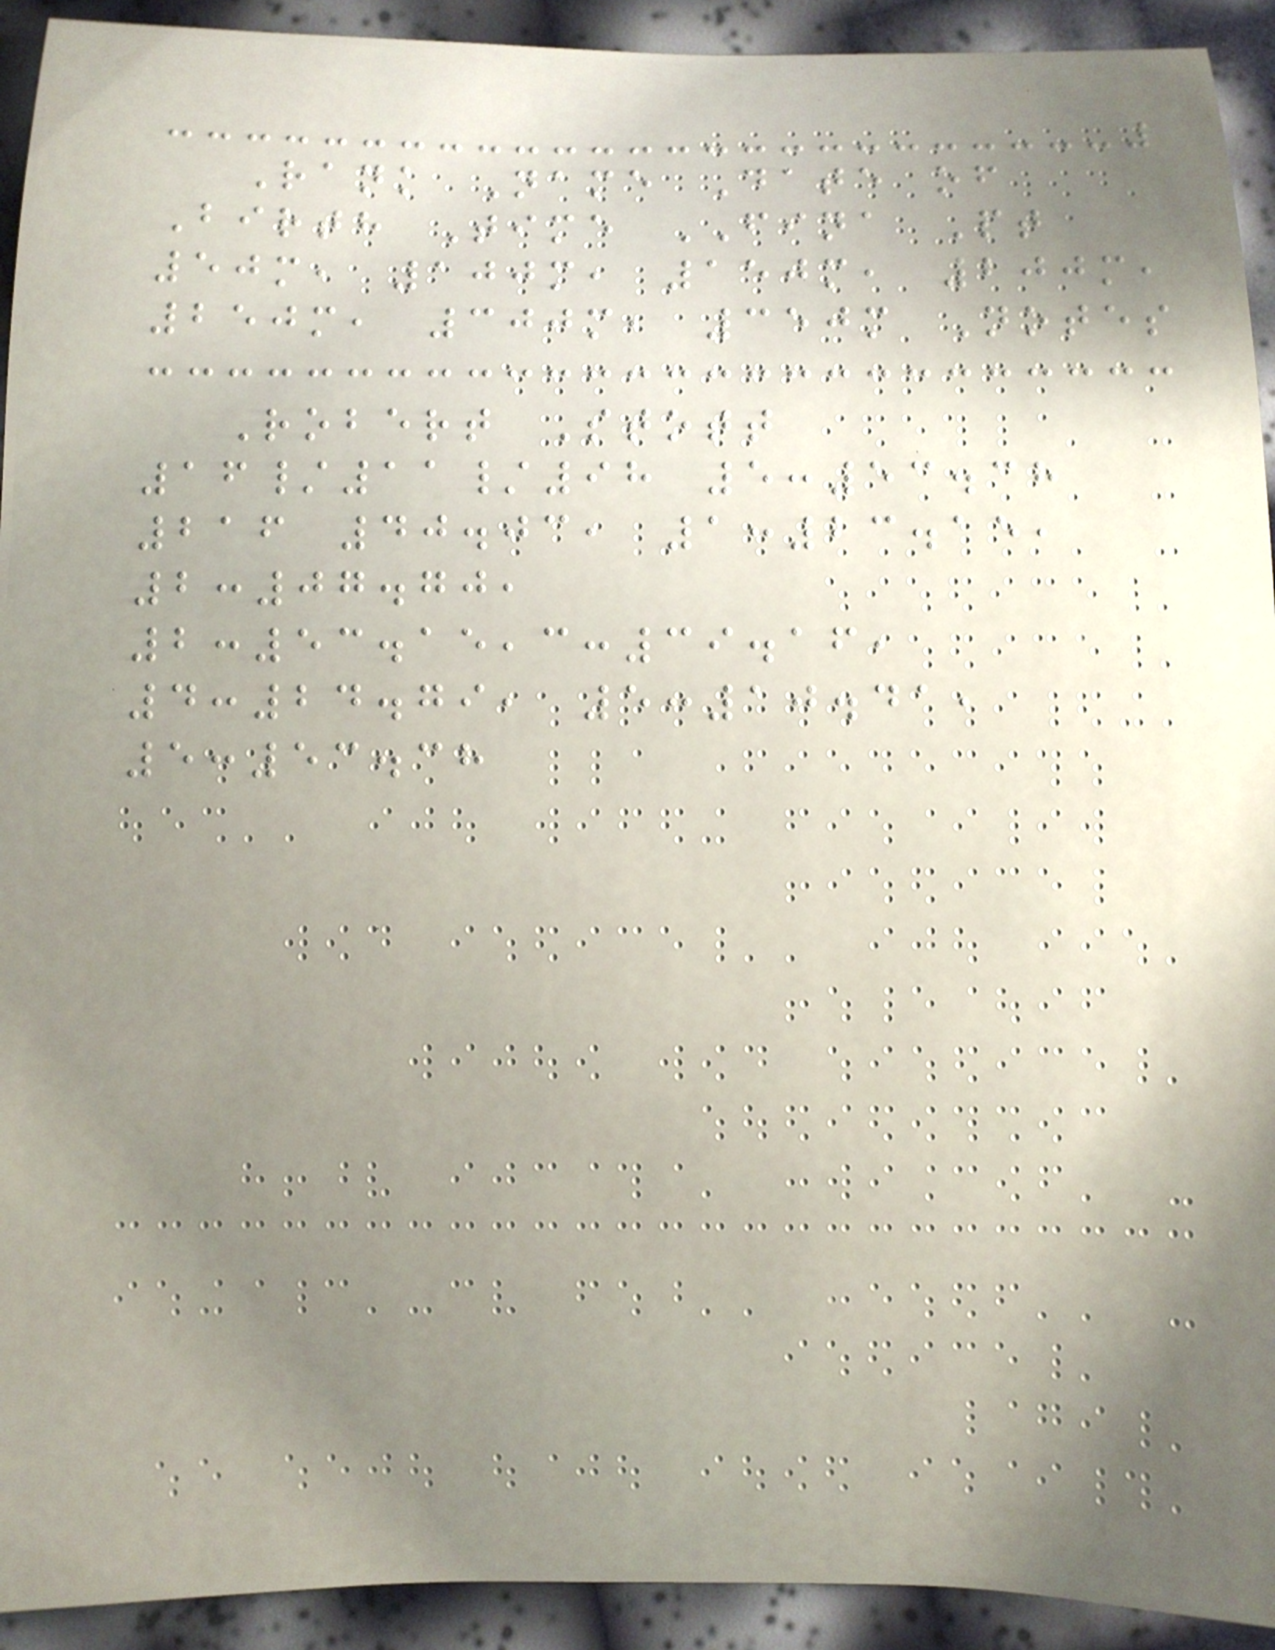Rank Name Date of
Birth Time FINA Pt
50m, 100m, 150m, 200m,
250m, 300m, 350m Notes
Robert Stott
16/11/98 5:53.38
216 40.03, 1:23.15,
2:07.70,
2:53.15,3:39.16,
4:24.79, 5:10.41,
5:53.38
